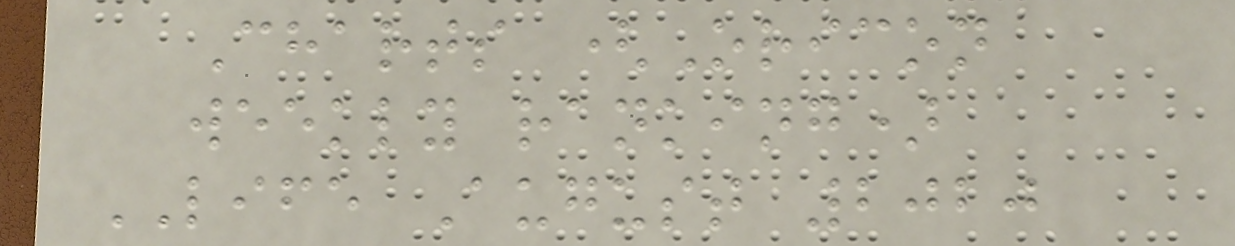Charts (Oricon
weekly ranking)
LIFE August 2020
